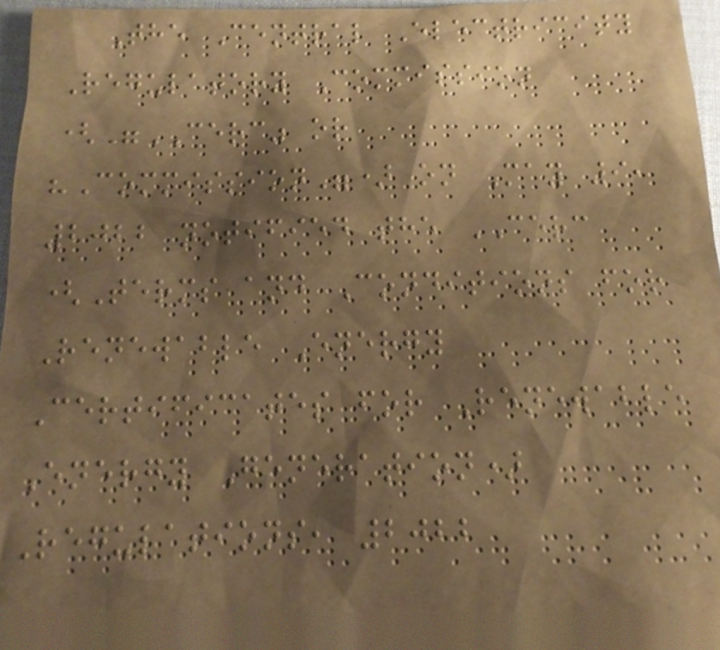The Central Electricity
Regulatory Commission
("CERC" or
"Commission") on May 9,
2022 notified the CERC
(Terms and Conditions for
Renewable Energy
Certificates for Renewable
Energy Generation)
Regulations, 2022
